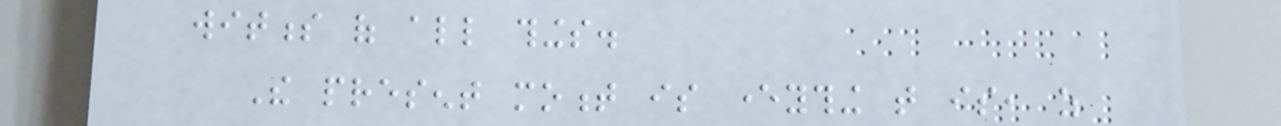witness of all things.
The present moment is everything that is, as
